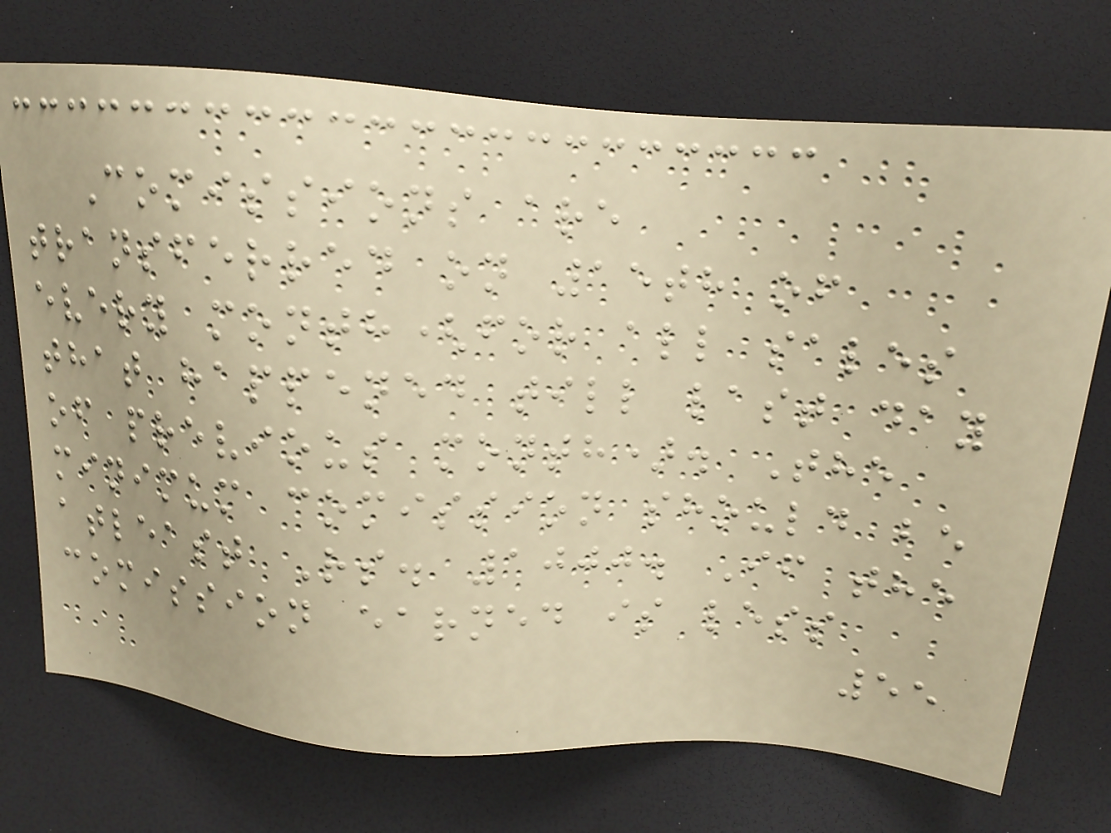Comissions are
transferred on 15th of
every month(for all sales
that happened till last day
of previous month). The
minimum comission should be
atleast Rs. 1000. If the
comission earned is less
55
